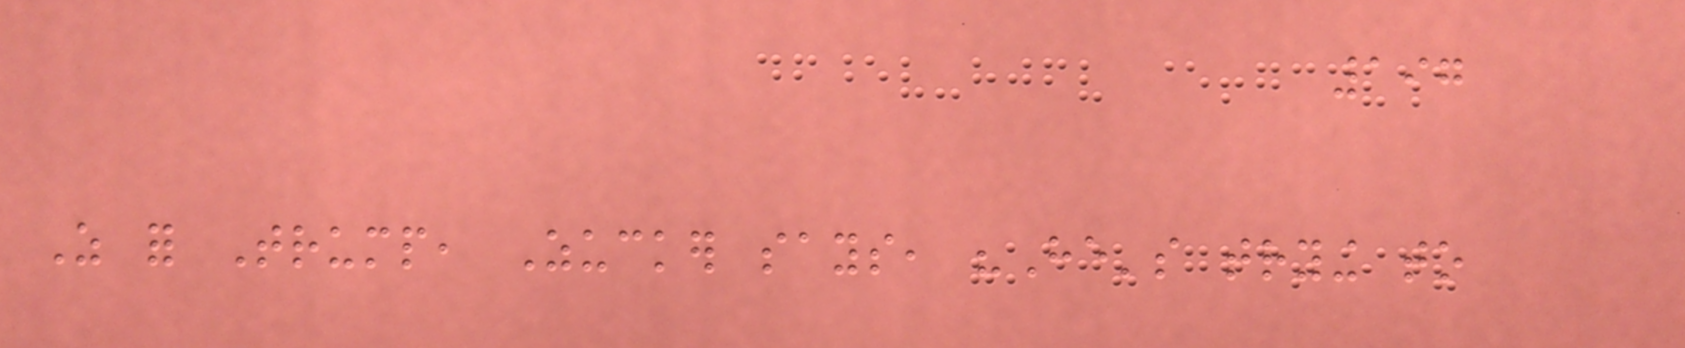197
As for Trump, Zucker says, "He's trying to
